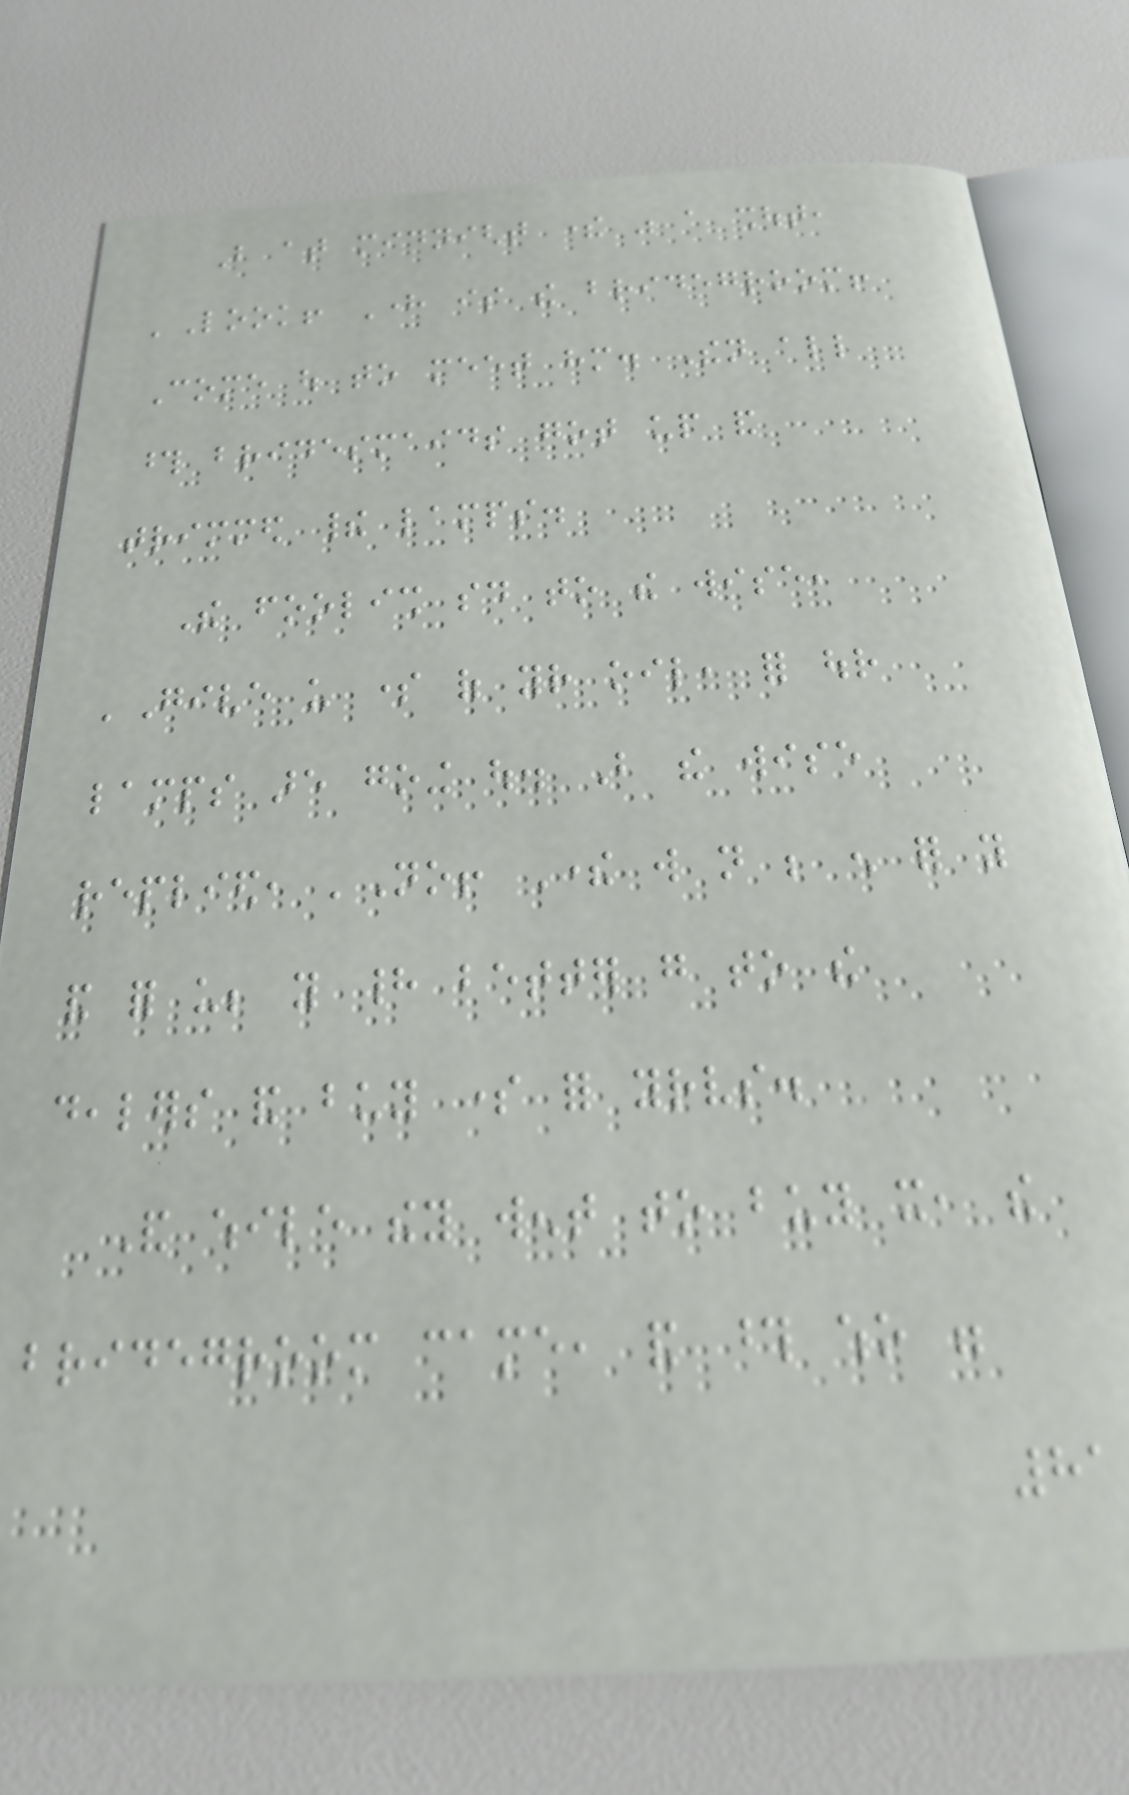But at midnight there was a shout,
'Look! Here is the bridegroom!
Come out to meet him. Then all
those bridesmaids got up and
trimmed their lamps.
The foolish said to the wise,
'Give us some of your oil, for our
lamps are going out. But the wise
replied, 'No! There will not be enough for you
and for us; you had better go to the
dealers and buy some for yourselves.
And while they went to buy it, the
bridegroom came, and those who were
81
